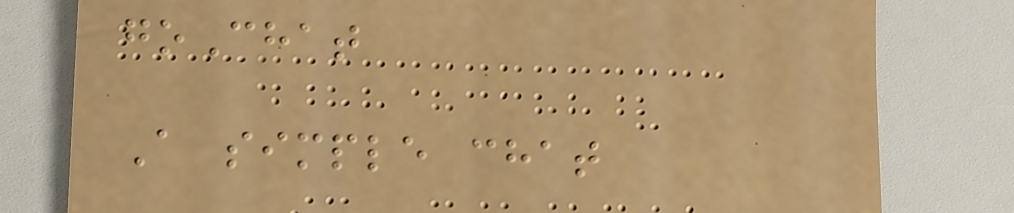goChat
A simple chat
